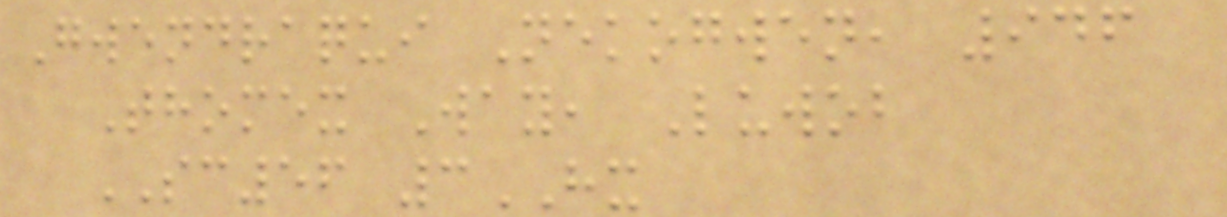Gwendraqui Nekogwen, 946
Thomex Way, Luwob
SC56 3HX
